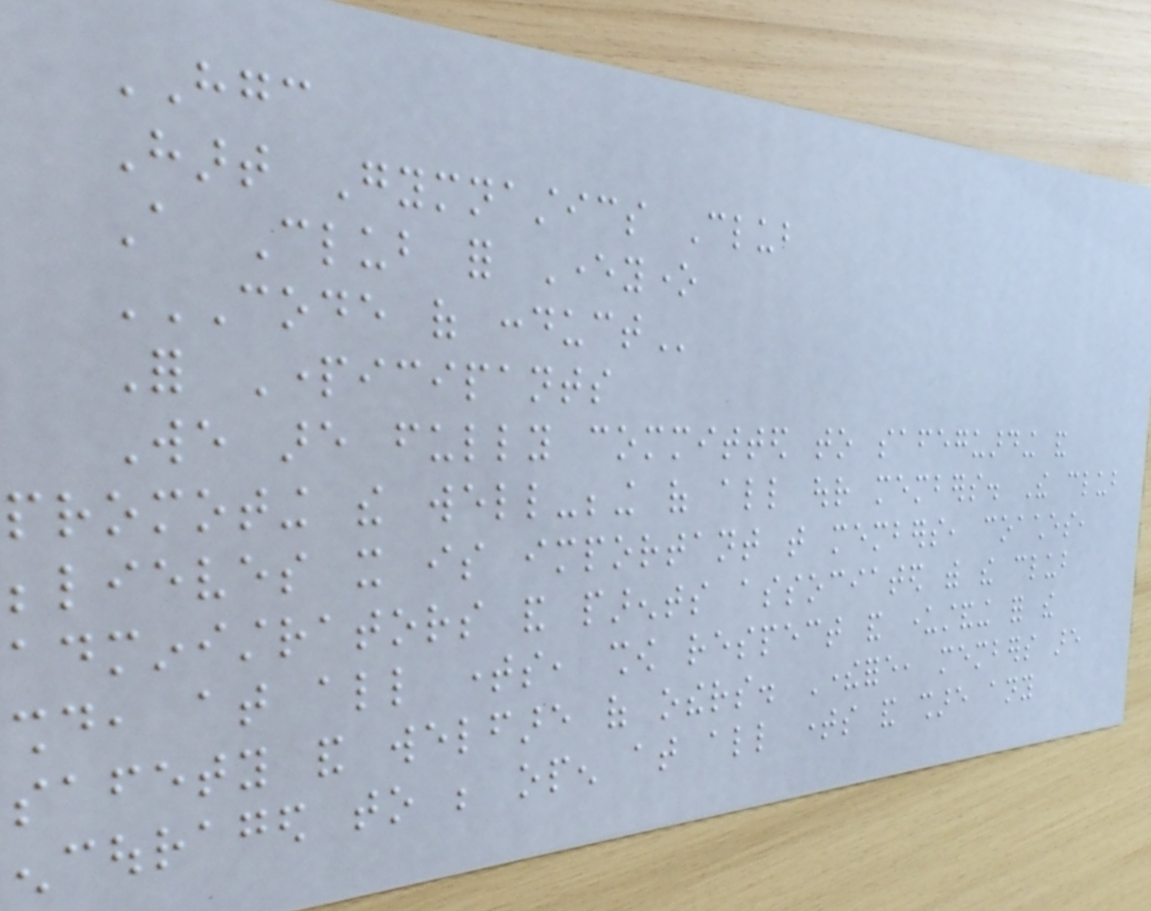HGC
Hart Gymnastics Club
A Club for Everyone
CODE OF CONDUCT
For Participants
We are fully committed to safeguarding and
promoting the well-being of all our members. The club
believes it is important that members, coaches,
administrators and parents associated with the club
should, at all times, show respect and understanding for the
safety and welfare of others. Therefore, members are
encouraged to be open at all times and share any
